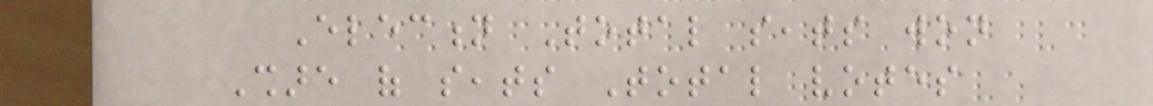Election Total seats won
Share of seats Total votes
